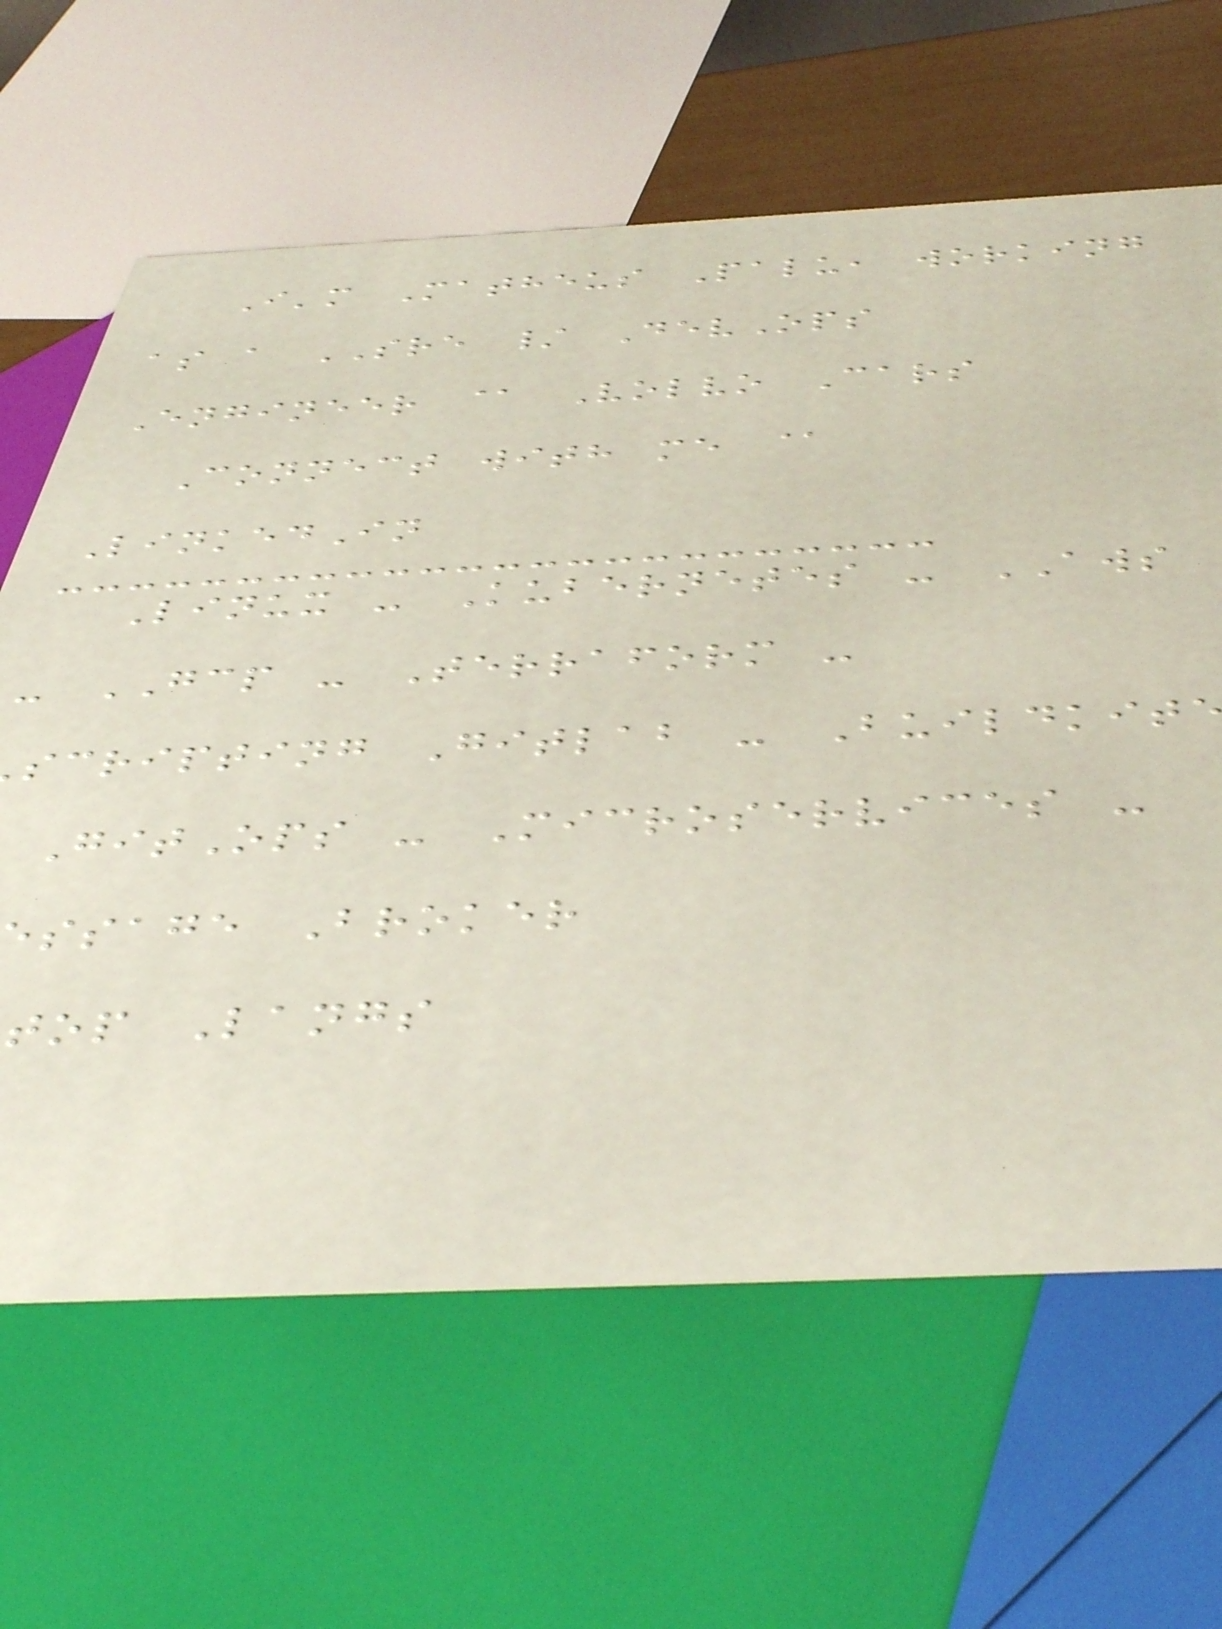I'm Matheus Palu, working
as a SRE / DevOps
Engineer @ Volvo Cars
Connect with me @
LinkedIn
Linux - Kubernetes - AWS
- GCP - Terraform -
scripting Gitlab - Buildkit
GitOps - Microservices -
ssage Broker
top Langs
